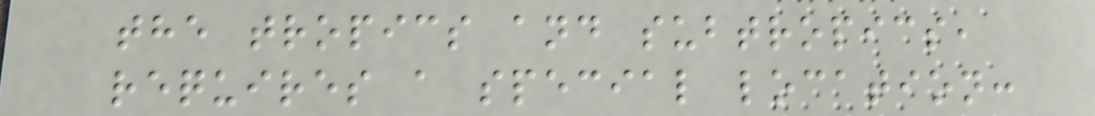the tropics and subtropics,
requires a special location:
